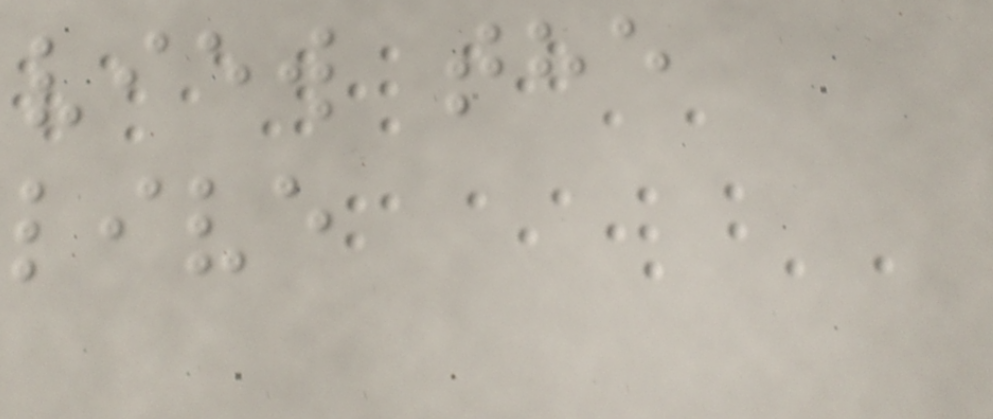view the
live
